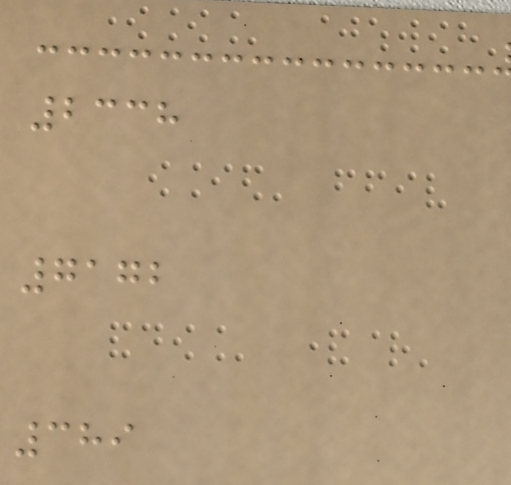2338
7172
389
